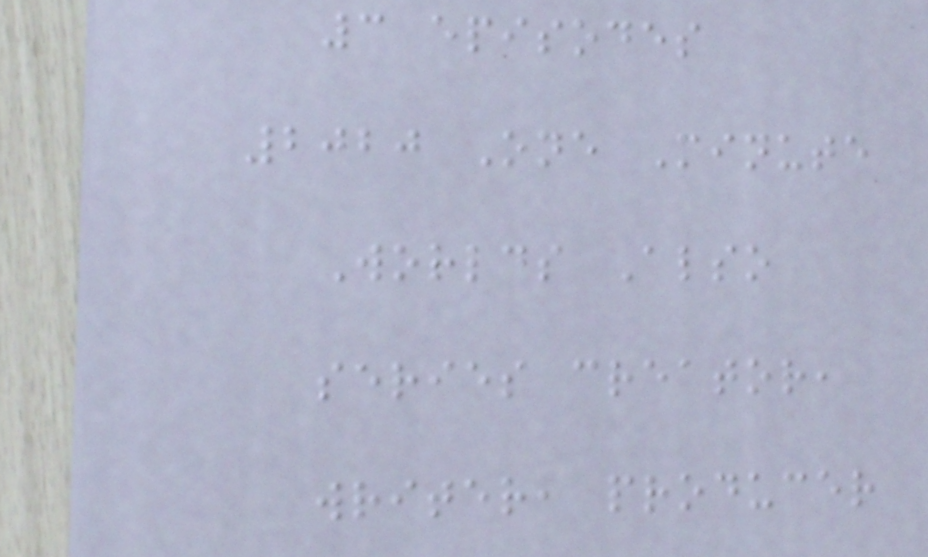3 episodes
2020 One Minute
Worlds Also
series creator,
writer, producer
